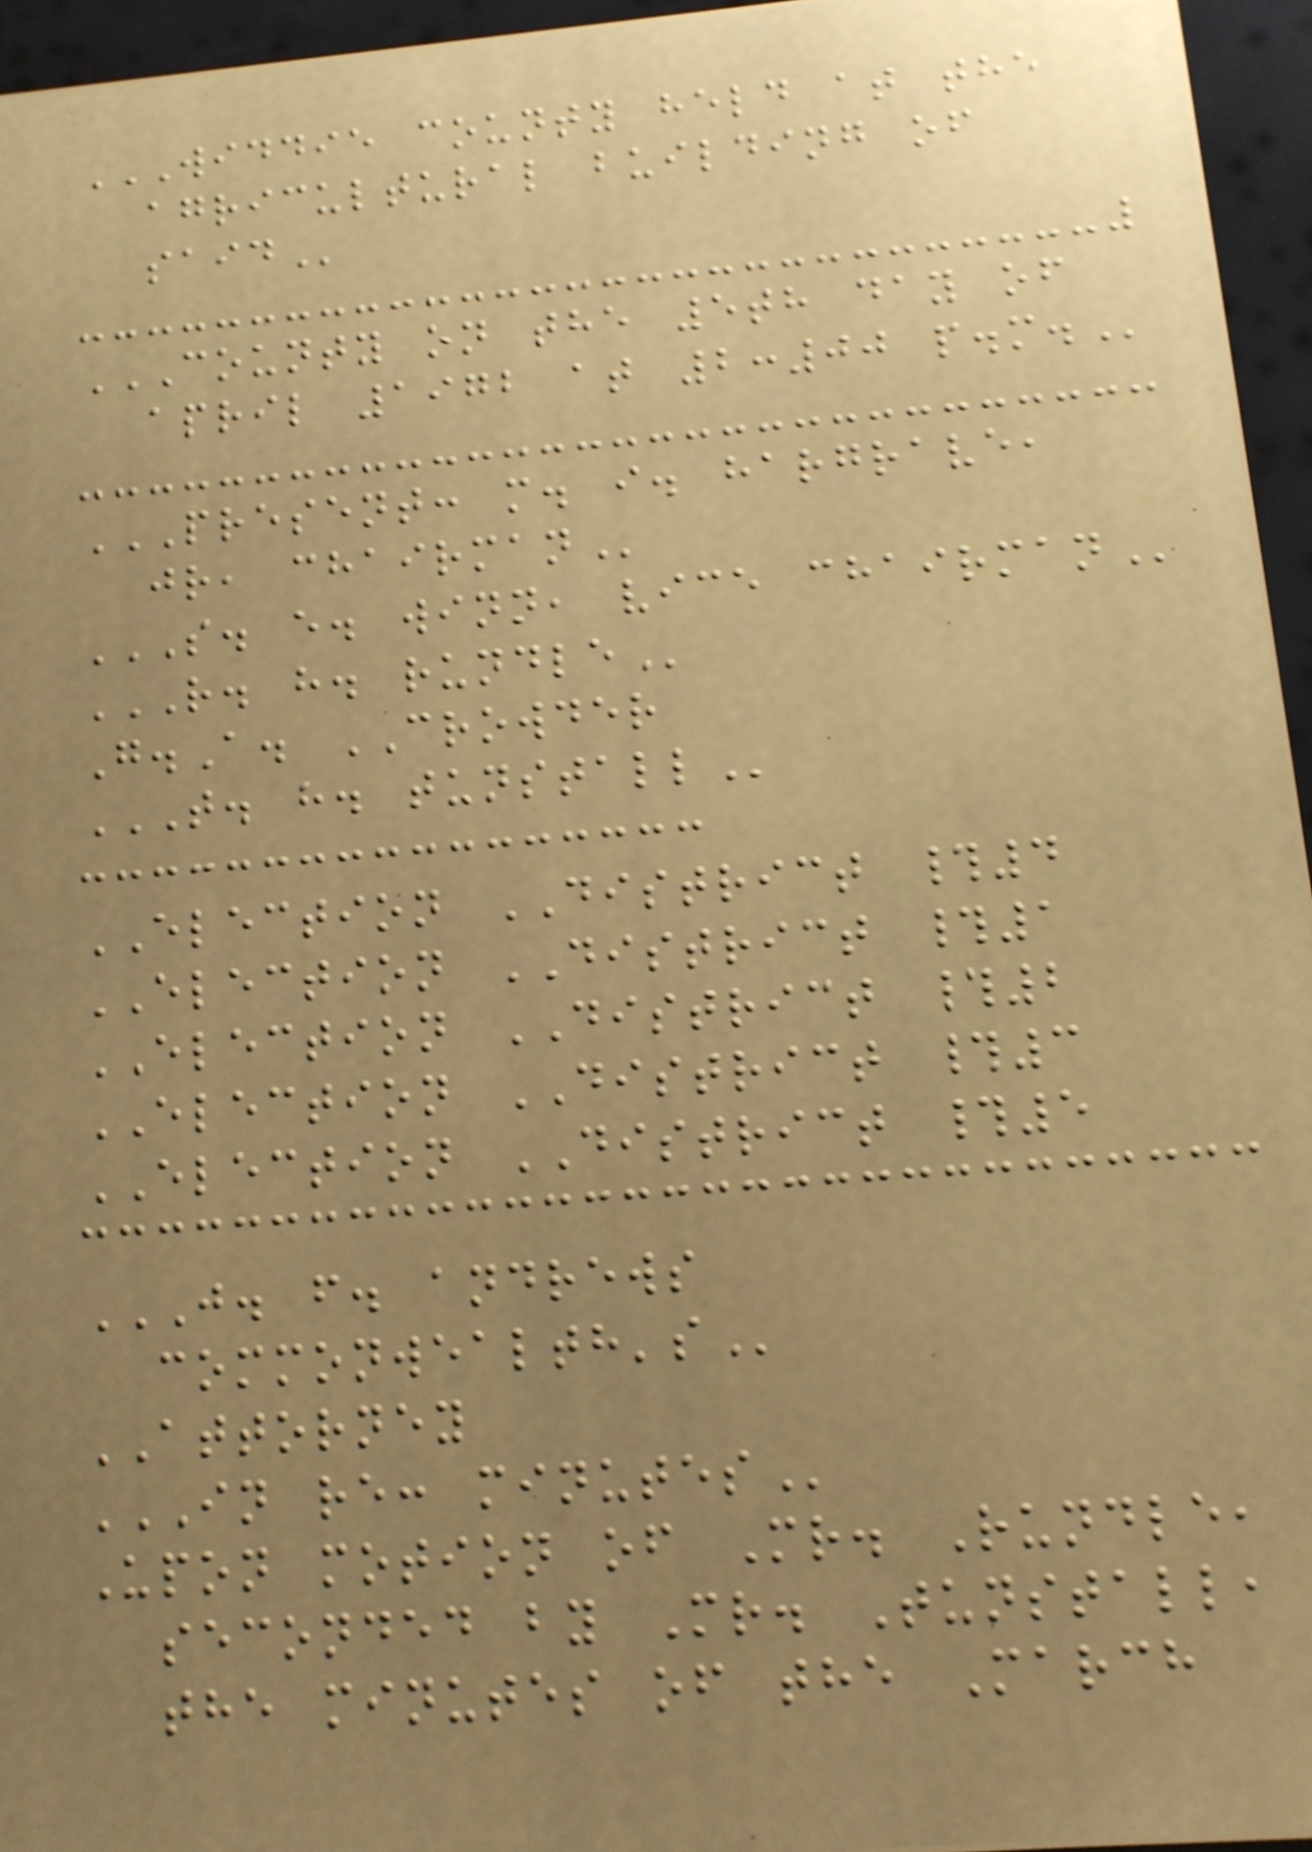WIDDIE COUNTY HELD AT THE
AGRICULTURAL BUILDING OF
SAID
COUNTY ON THE 5TH DAY OF
APRIL 1972 AT 2:00 P.M.
PRESENT: M. I. HARGRAVE,
JR, CHAIRMAN
S. E. WINN, VICE CHAIRMAN
R. H. RUNDLE
G.A. CROWDER
T. H. TUNSTALL
ELECTION DISTRICT #4
ELECTION DISTRICT #1
ELECTION DISTRICT #2
ELECTION DISTRICT #3
ELECTION DISTRICT #5
J. F. ANDREWS
COMMONWEALTH'S
ATTORNEY
IN RE: MINUTES
Upon motion of Mr. Rundle,
seconded by Mr. Tunstall,
the minutes of the March
